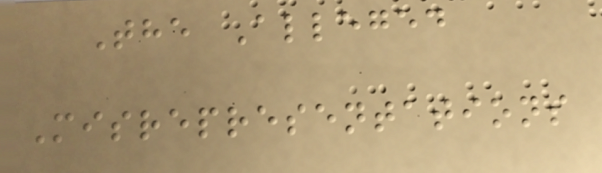The Alleged
Misrepresentations
